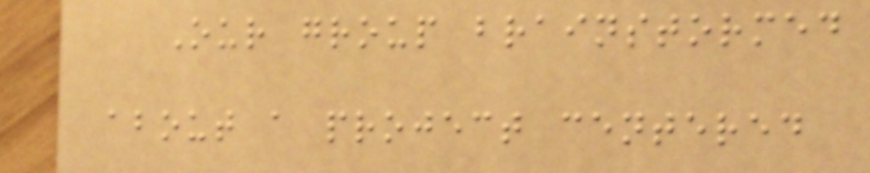Our group brainstormed
about a project centered
